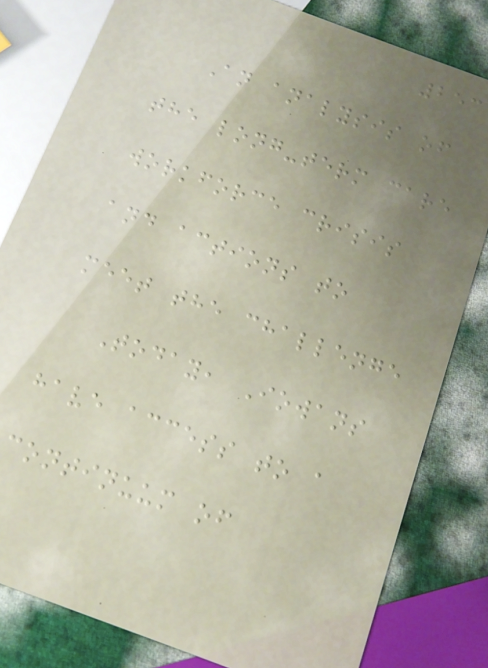253
An analysis of
the long-term care
workforce crisis
and actions to
meet the challenge
Today, Iowans
have access to a
continuum of
